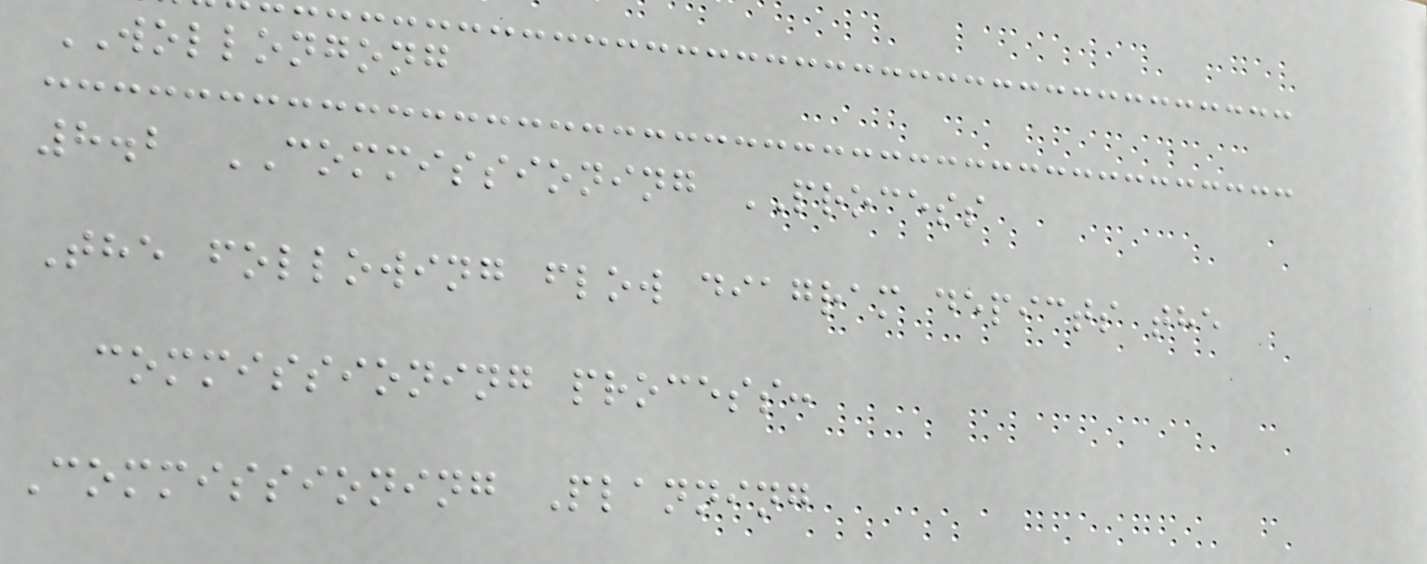WOLLONGONG
8.2 COMMISSIONING PROCESS
The following flow diagram depicts the
commissioning process:
Commissioning Planning
